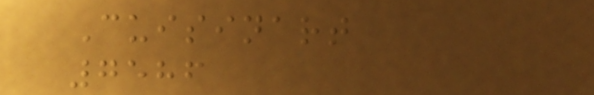Cuisinart
7586
